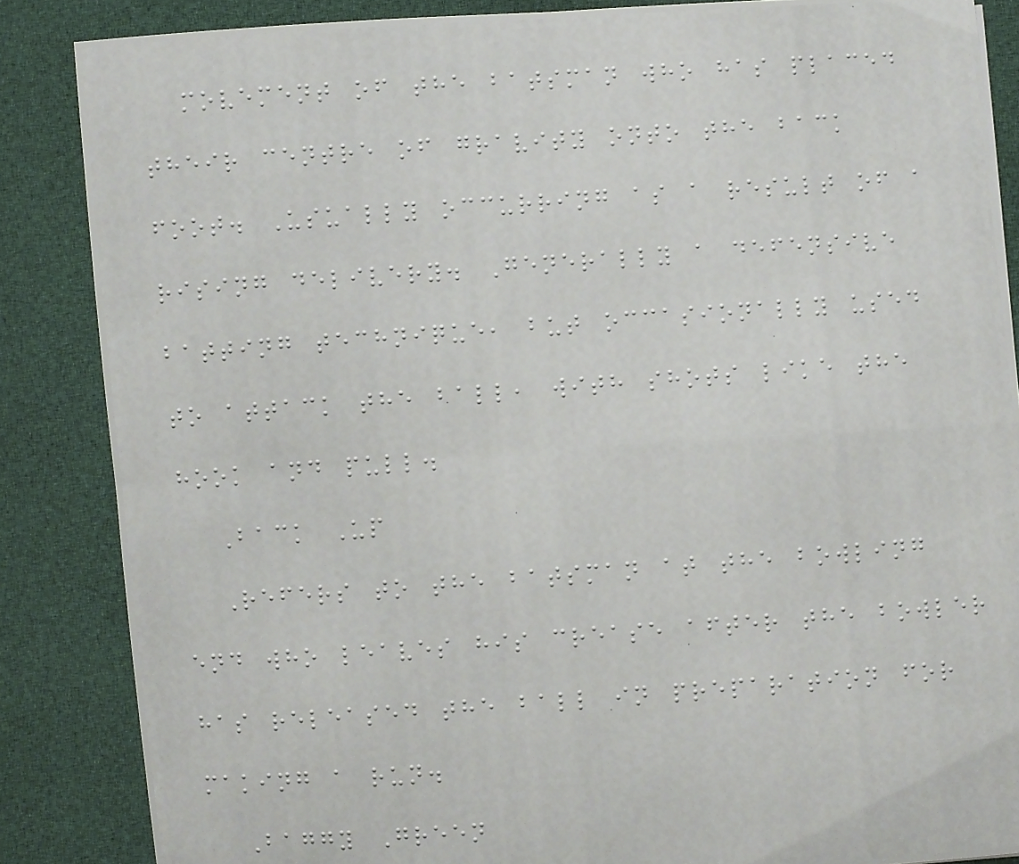movement of the batsman who has placed
their centre of gravity onto the back
foot. Usually occurring as a result of a
rising delivery. Generally a defensive
batting technique, but occasionally used
to attack the ball, with shots like the
hook and pull.
Back Up
Refers to the batsman at the bowling
end who leaves his crease after the bowler
has released the ball in preparation for
making a run.
Baggy Green
